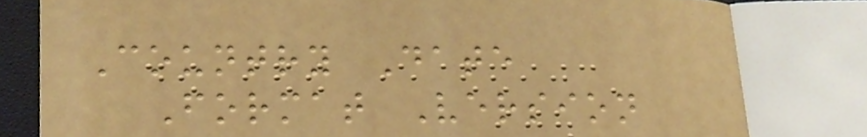Country Date
Format Version
